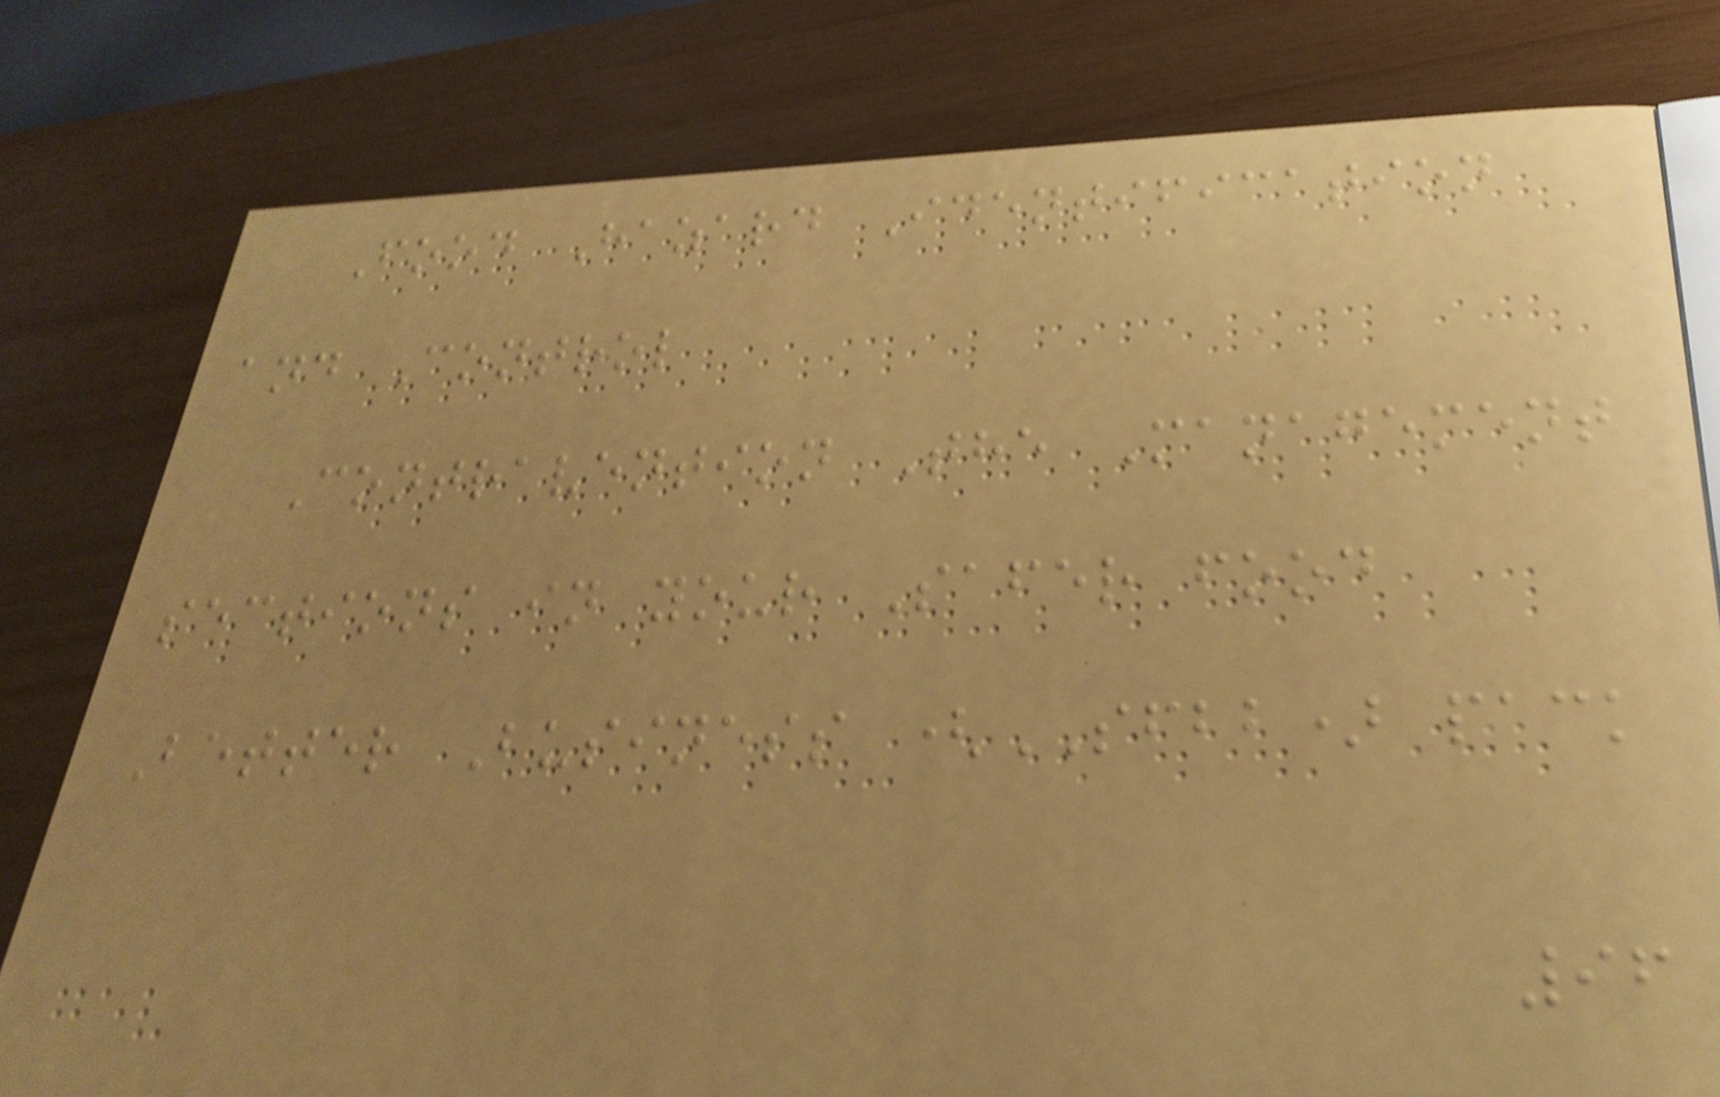Food Hazard Identification
and Control
Contravention The Management
sections in your Safer food
Better Business (SFBB) pack
96
